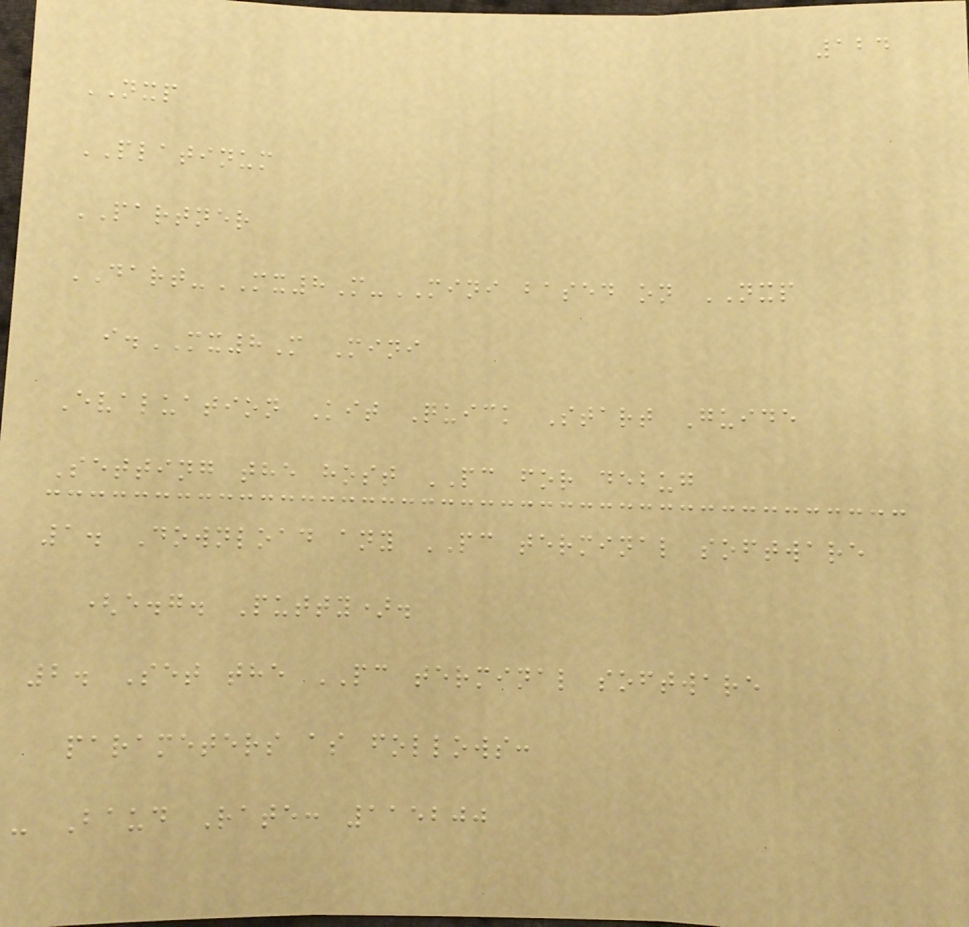124
NXP
PLATINUM
PARTNER
DART-MX8M-MINI based on NXP
i.MX8M Mini
Evaluation Kit Quick Start Guide
Setting the host PC for debug
1. Download any PC terminal software
(e.g. Putty).
2. Set the PC terminal software
parameters as follows:
- Baud Rate: 115200
